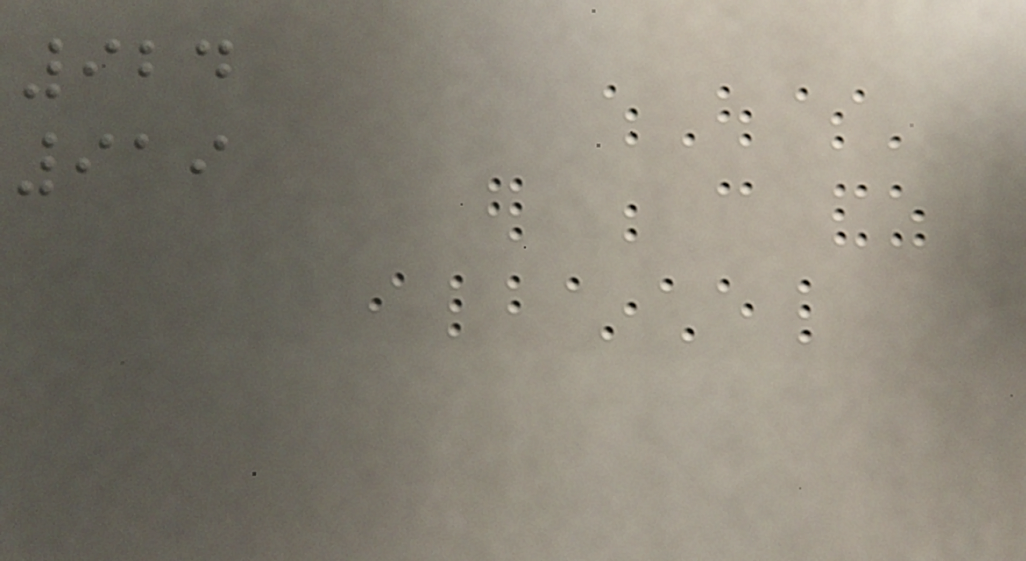924
919
